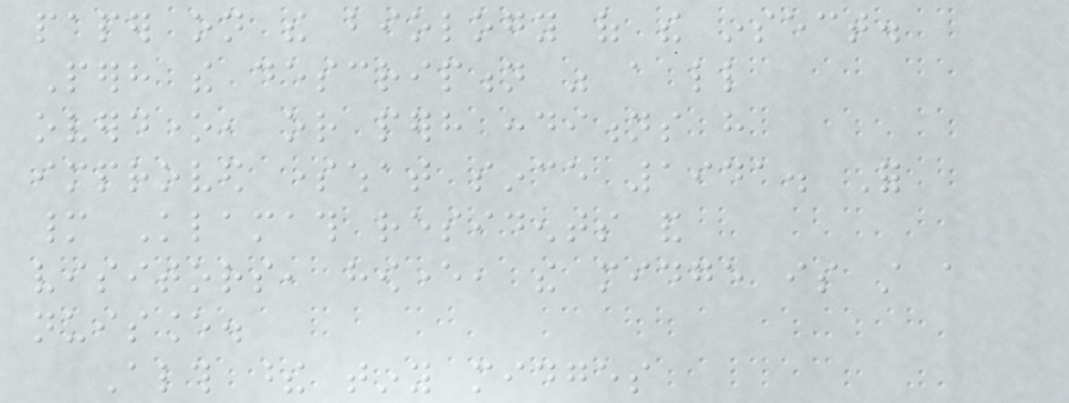paper on the biology of the insect.
Perhaps the description was a little
overdone, or perhaps conditions have
improved somewhat since 1941. For
many Klamath residents and
visitors, however, the midge is still a
nuisance.
Although these tiny midges
